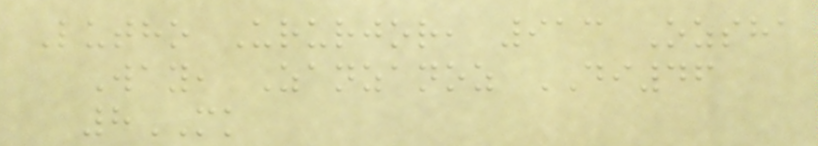Lutho Ururjor, 913 Ozsha
Way, Zanzanoz DI46
8MK
